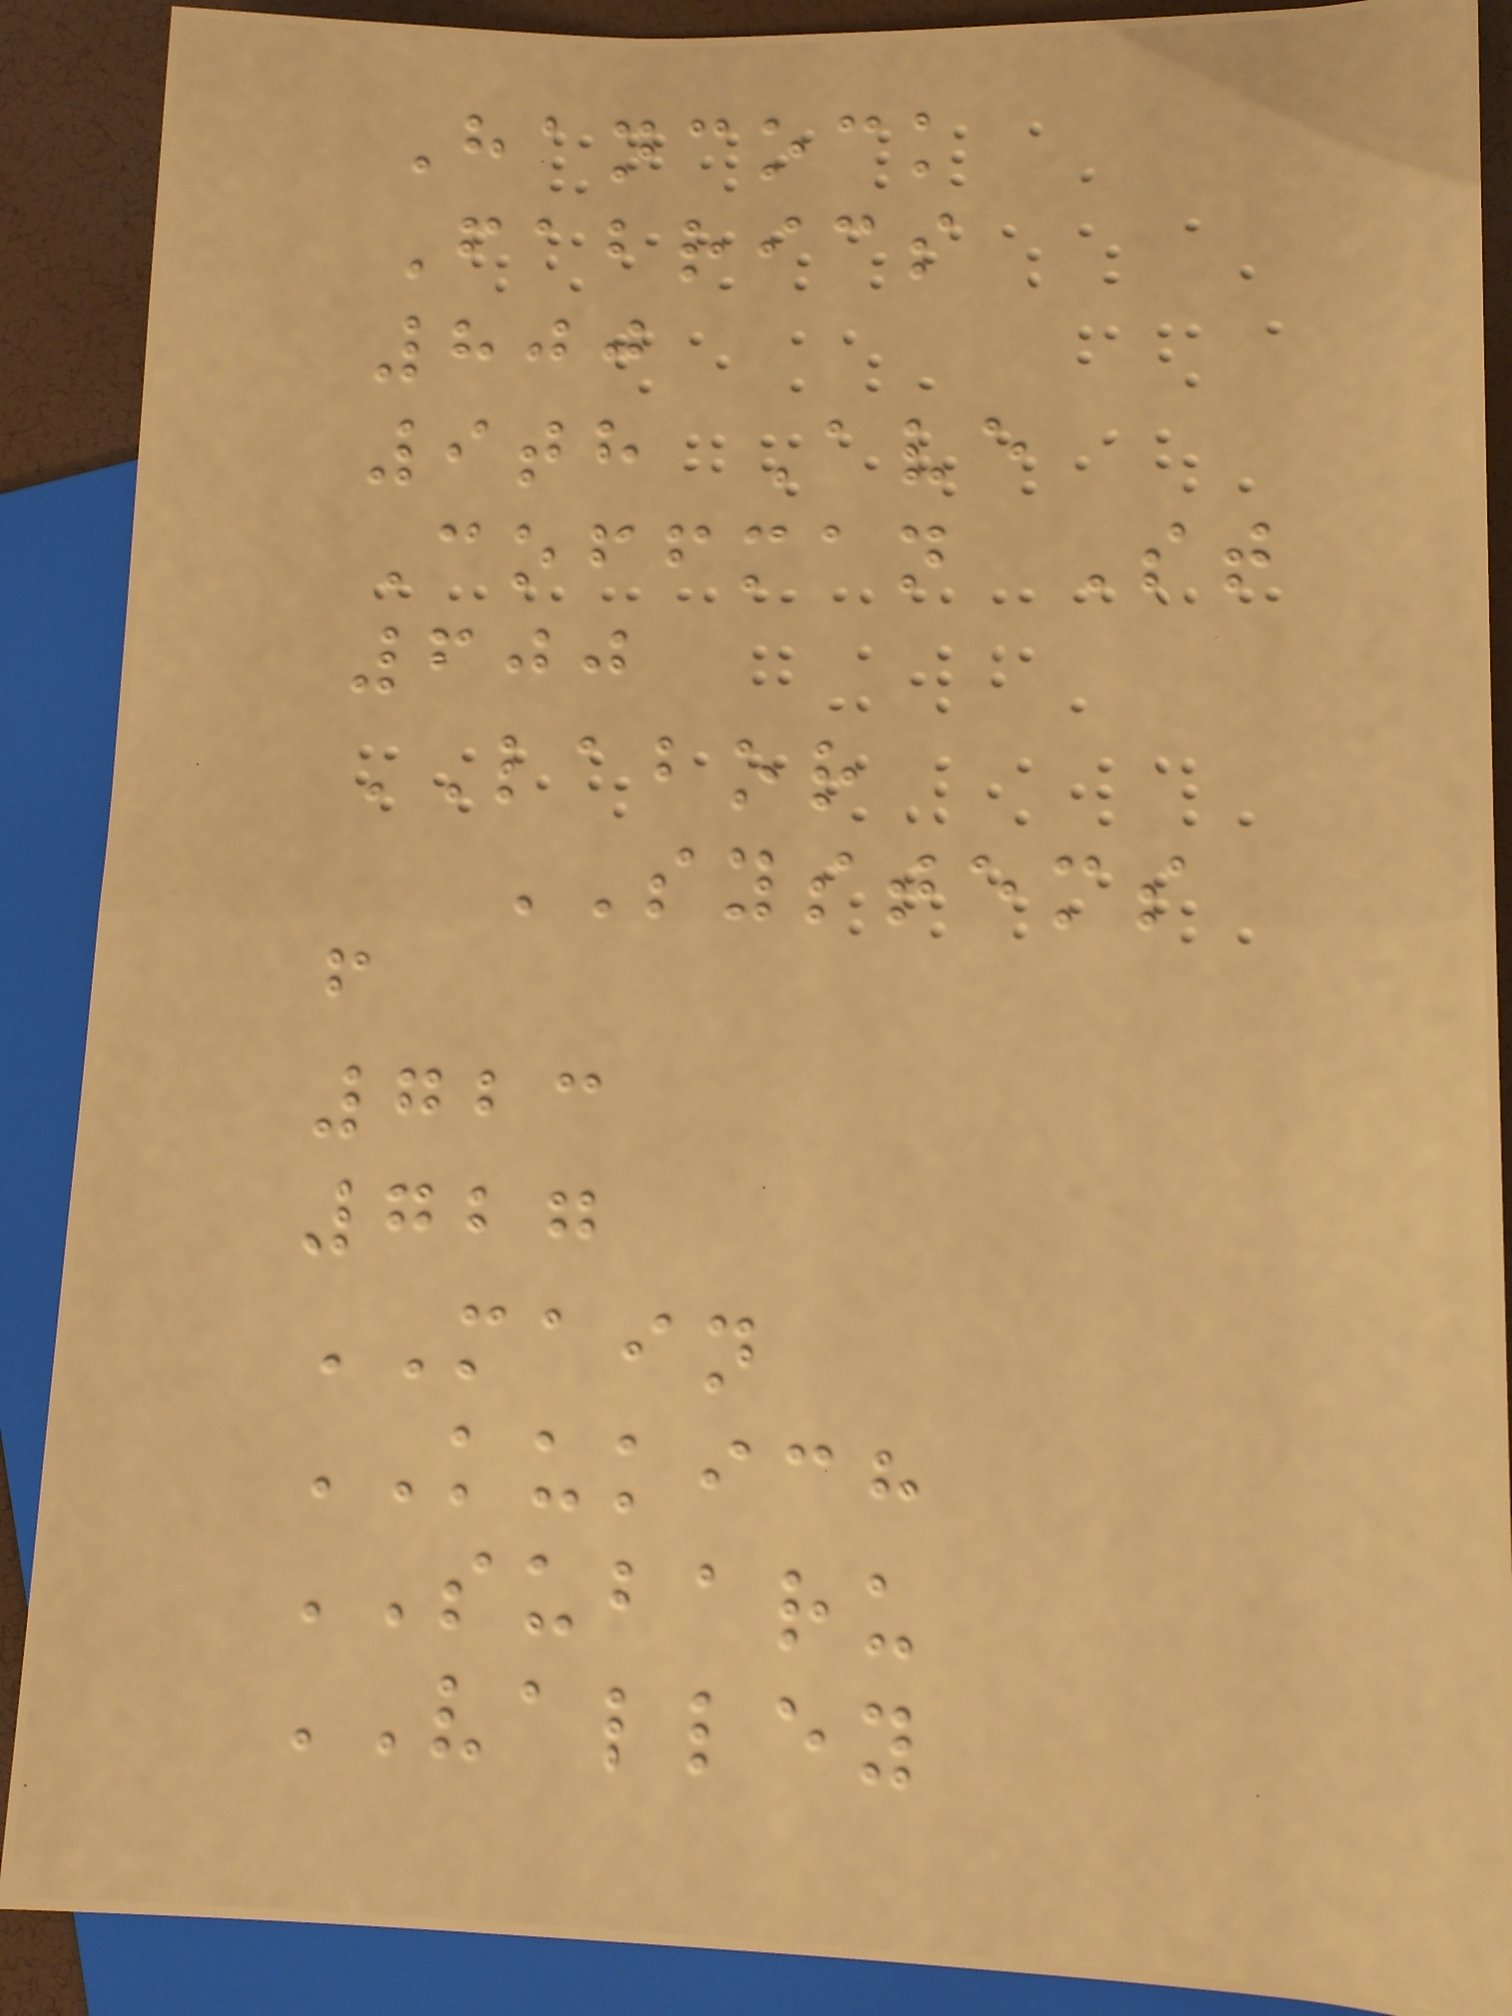Hancock
Fabrics
800
9th Ave
Coffman St
600
LABOR
SYSTEMS
f
723
727
MAIN
KUKICH
SUBARU
VALLEY
